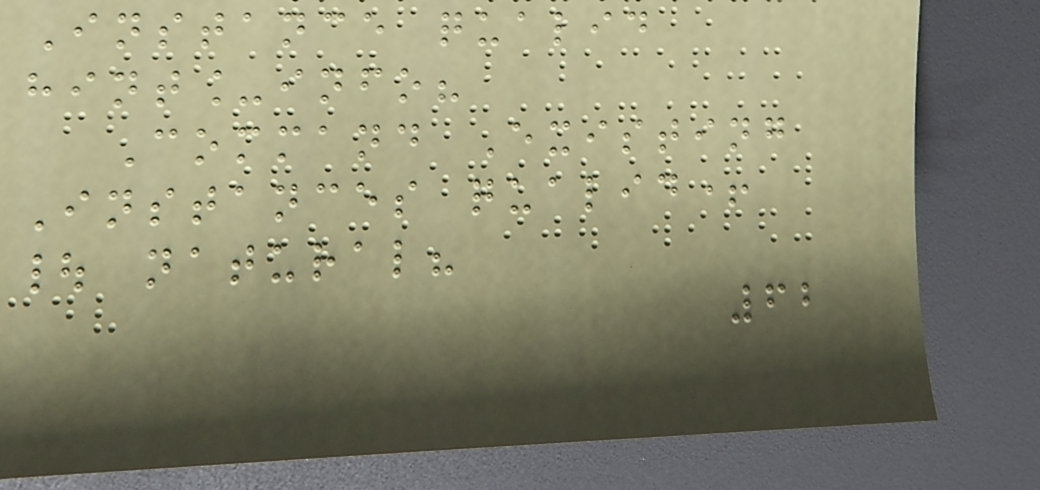Instance qualid
hint_info?
Command Existing
Instances qualid+
| natural?
62
